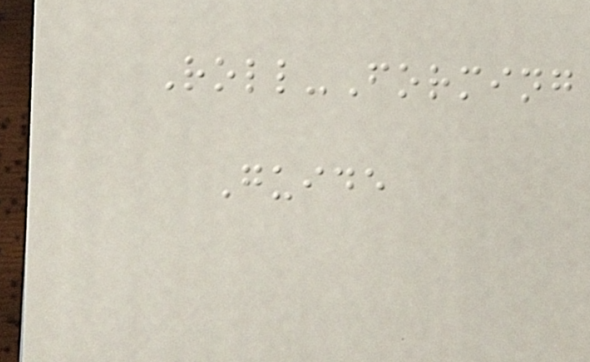Roll-Forming
Guide
